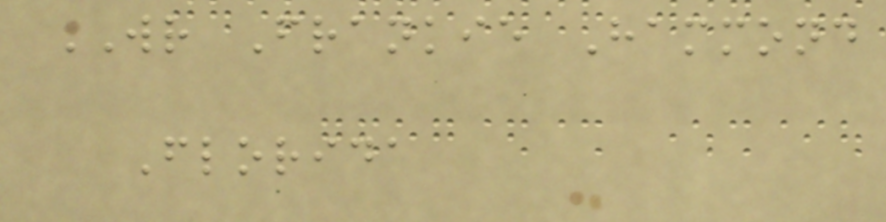WR Frankie Hammond
Florida
